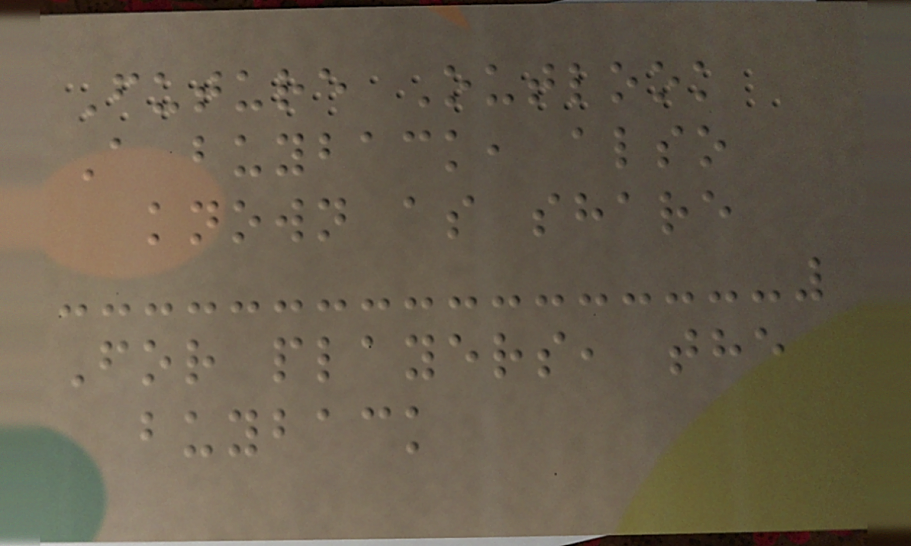Future Outlook
A buyback, also
known as share
For players, the
buyback
